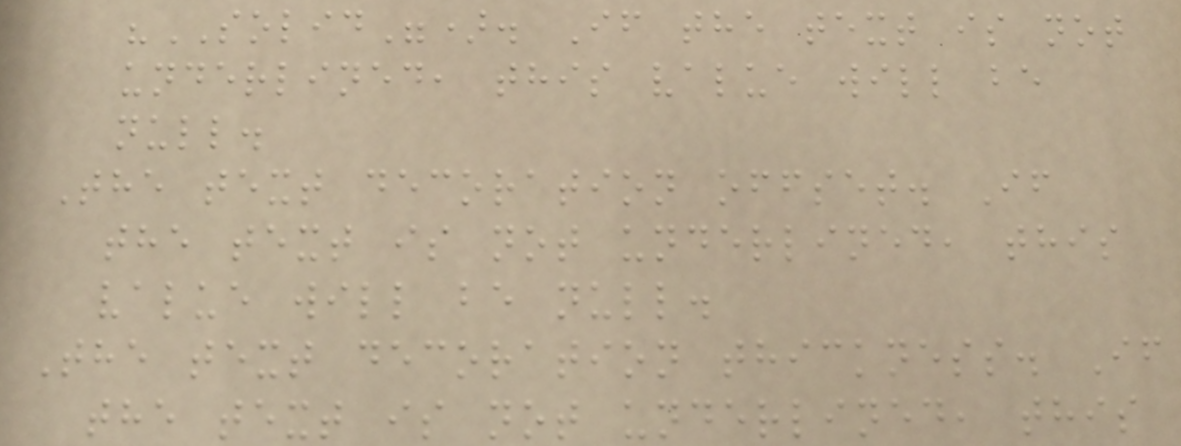"SOLID"). If the text is not
underlined, this value will be
null.
The text decoration offset. If
the text is not underlined, this
value will be null.
The text decoration thickness. If
the text is not underlined, this
